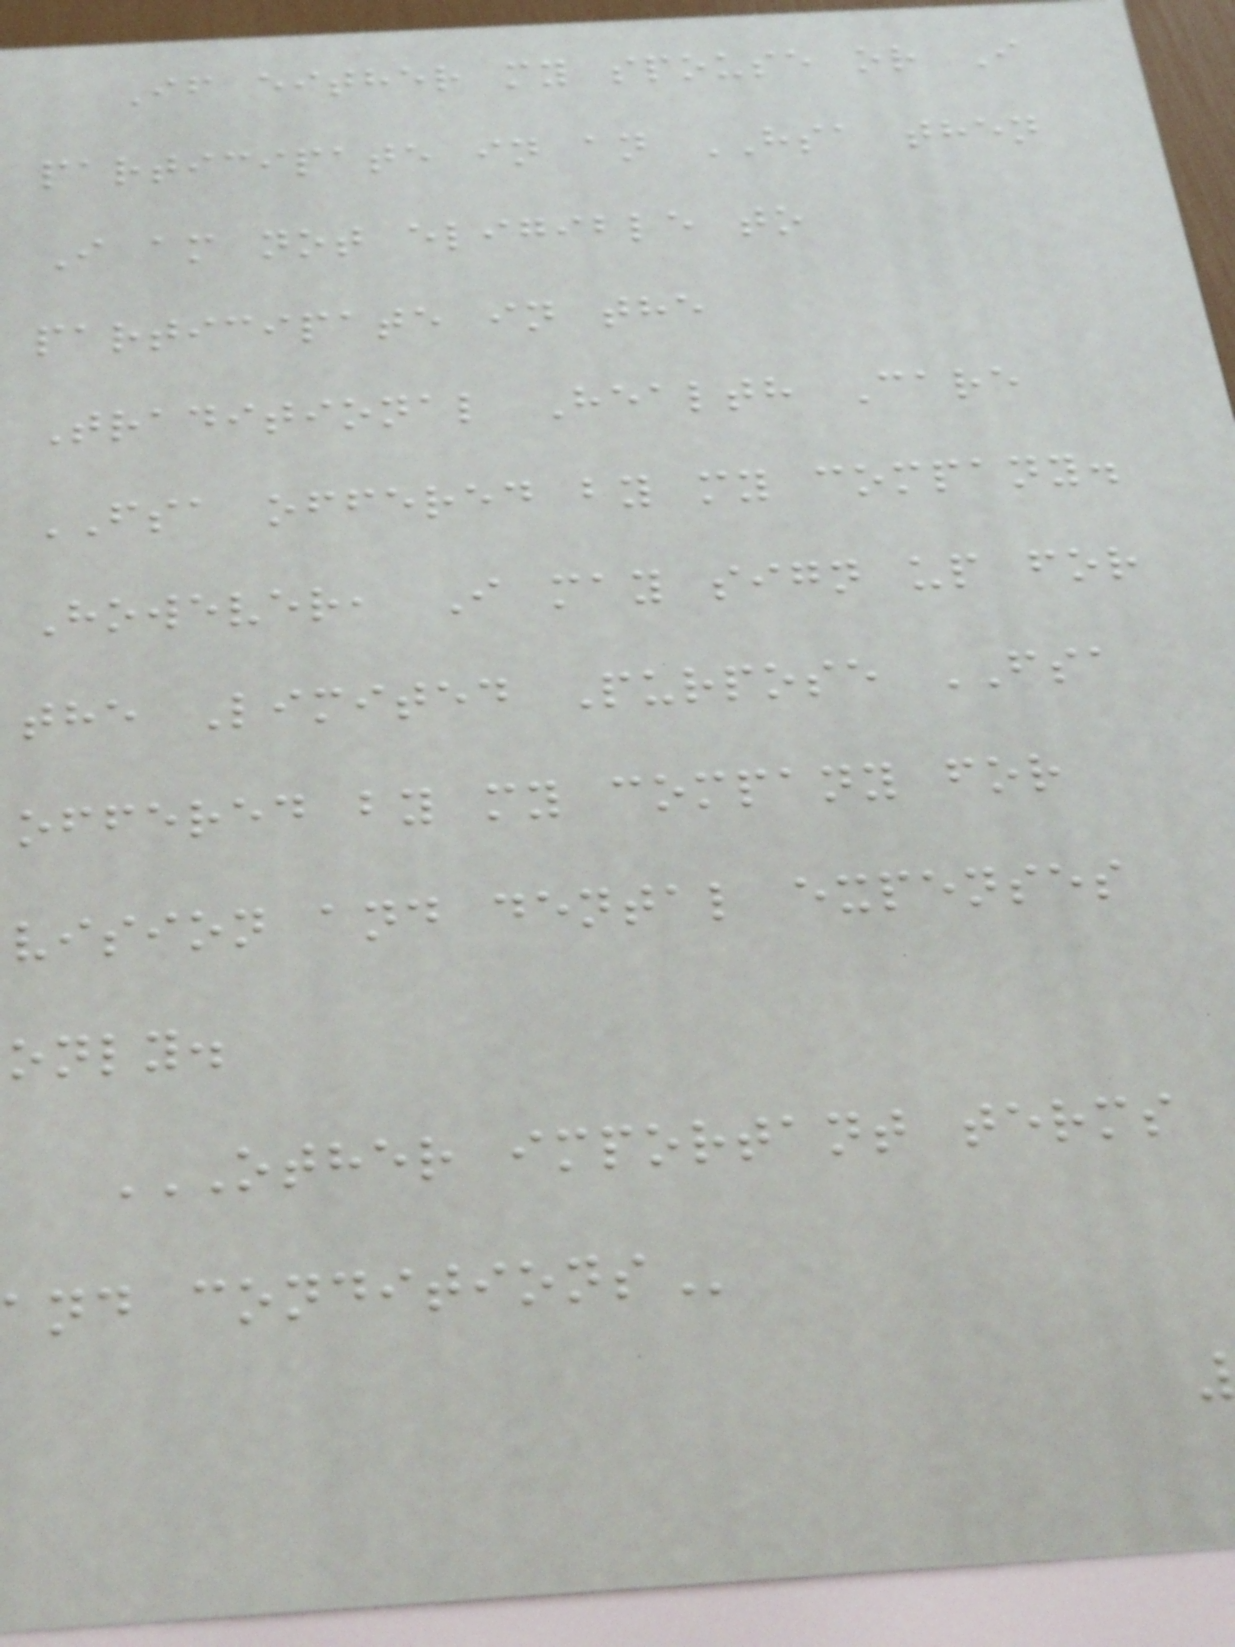If either my spouse or I
participate in an HSA then
I am not eligible to
participate in the
Traditional Health Care
FSA offered by my company.
However, I may sign up for
the Limited Purpose FSA
offered by my company for
vision and dental expenses
only.
OTHER IMPORTANT TERMS
